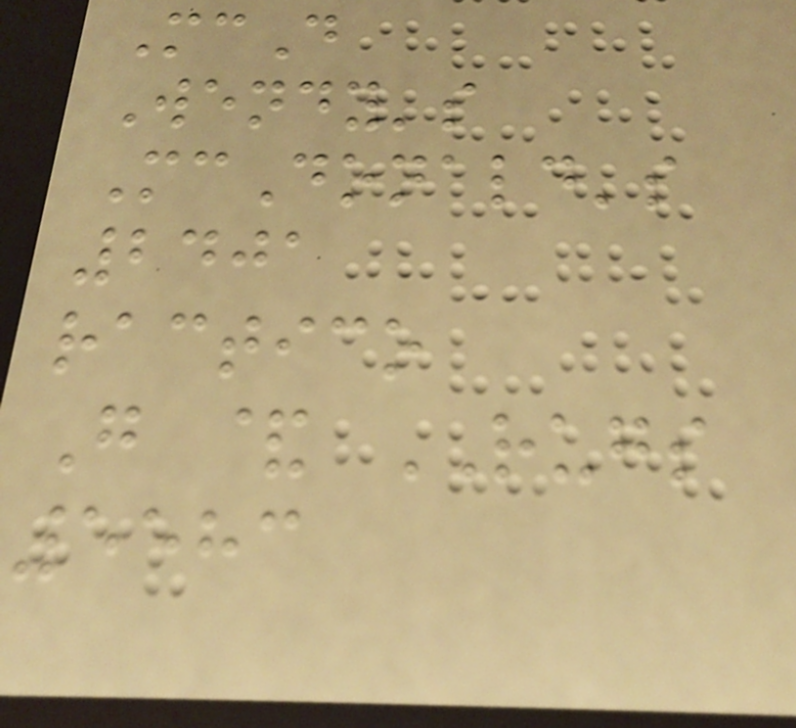McD
Wendy's
McDonald's
2401
ractico
G & RUGS
5583
